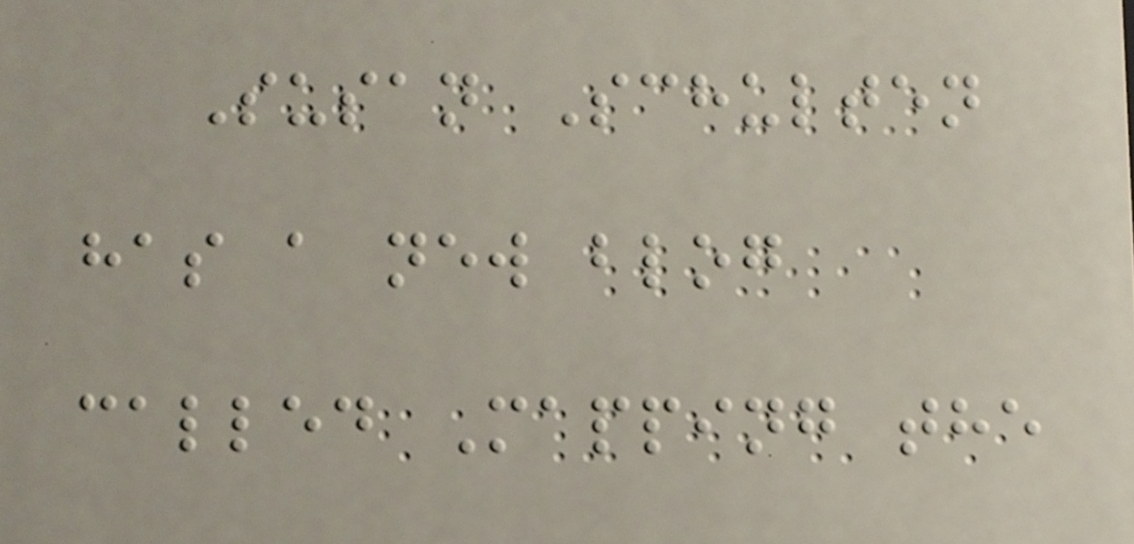Susan Schulten
has a new blog
called Mapping the
